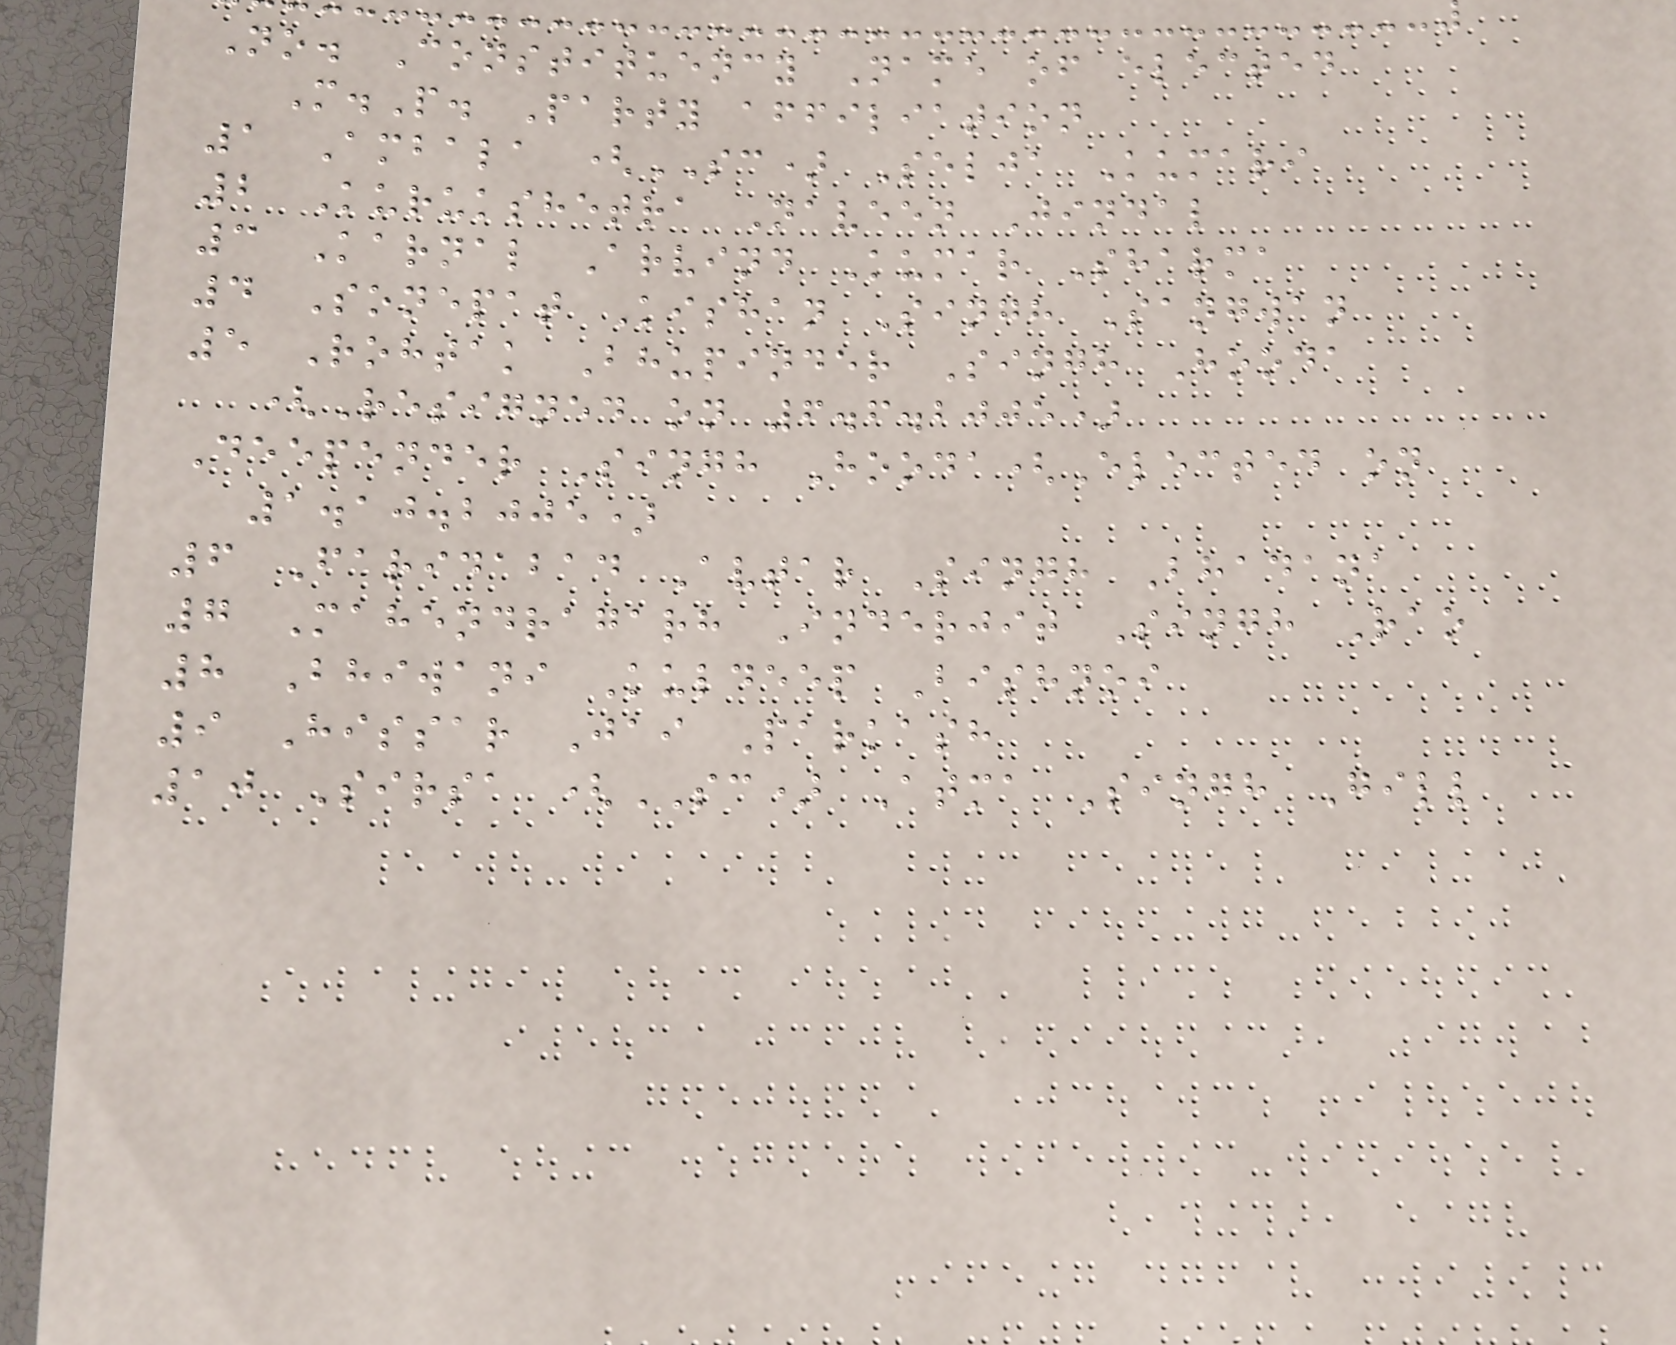No. Constituency Name of elected
M.P. Party affiliation
1 Ambala (SC) Selja Kumari
2 Kurukshetra Naveen Jindal
3 Karnal Arvind Kumar Sharma
4 Sonepat Kishan Singh Sangwan
5 Rohtak Bhupinder Singh Hooda
(Resigned on 6.6.2005)
Deepender Singh Hooda(Elected on
1.10.2005)
6 Faridabad Avtar Singh Bhadana
7 Mahendragarh Inderjit Singh Rao
8 Bhiwani Kuldeep Bishnoi
9 Hissar Jai Parkash
10 Sirsa (SC) Atma Singh Gill
